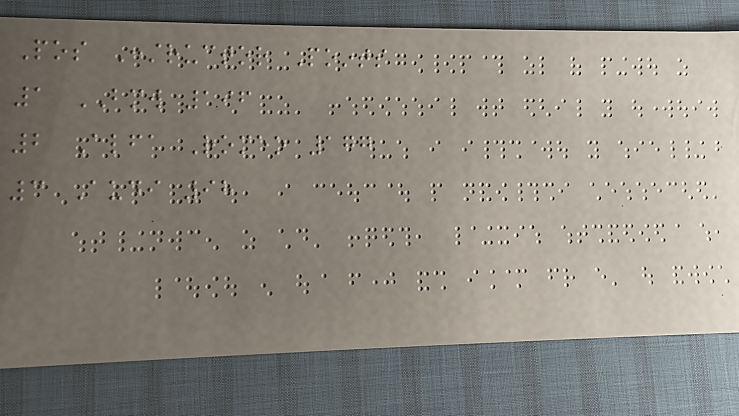Pos Constructor Points
1 BMW 196
2 Alfa Romeo 177
3 Audi 98
